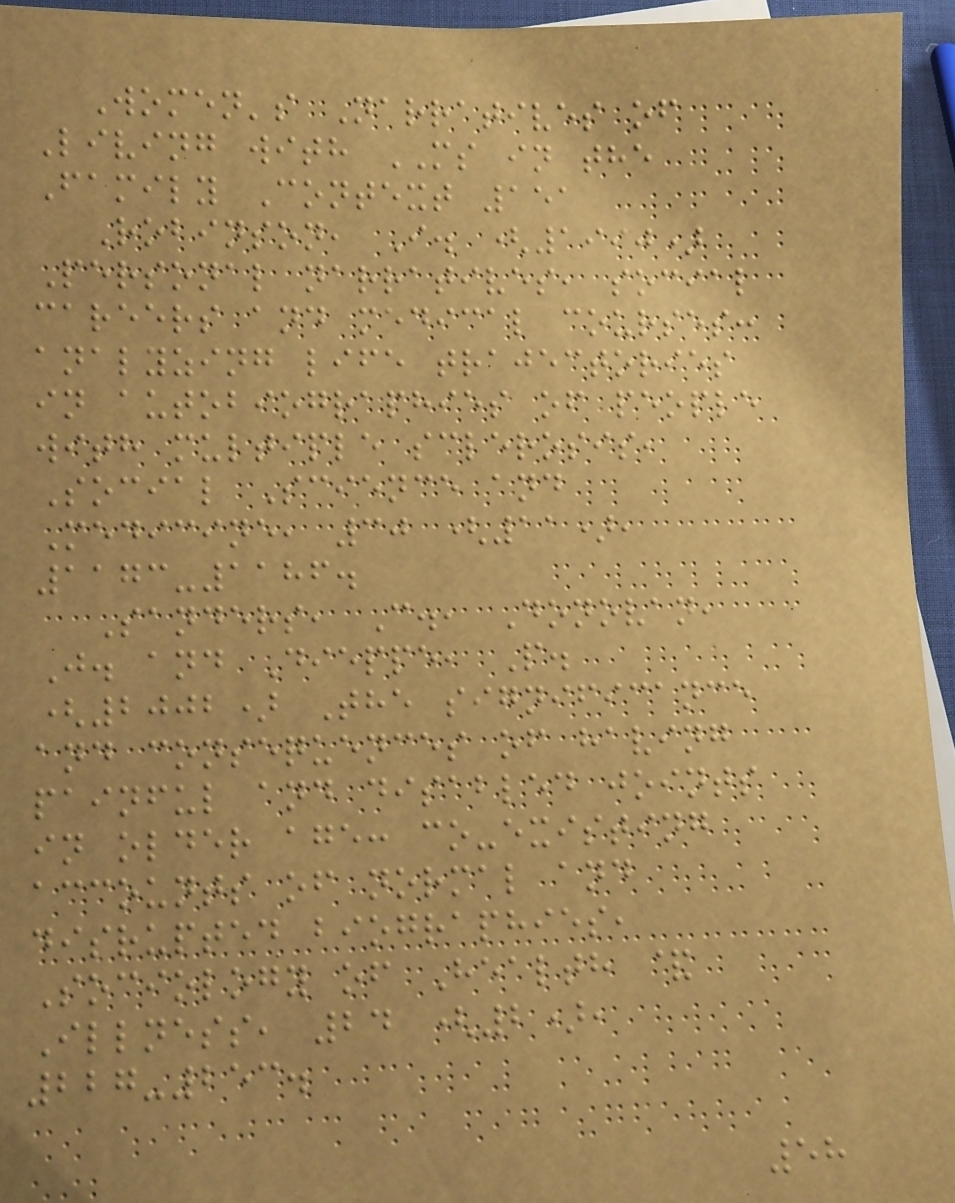Women's Narratives of
Living with MS in the
Family Context 151
Robinson, I. (1990)
Personal narratives, social
careers and medical courses:
analyzing life trajectories
in autobiographies of people
with multiple sclerosis,
Social Science and
Medicine, 30 (11),
1173-1186.
Sanders, C., Donovan,
J. and Dieppe, P.
(2002) The significance
and consequences of having
painful and disabled joints
in older age: co-existing
accounts of normal and
disrupted biographies,
Sociology of Health &
Illness, 24 (2),
227-253.
58
